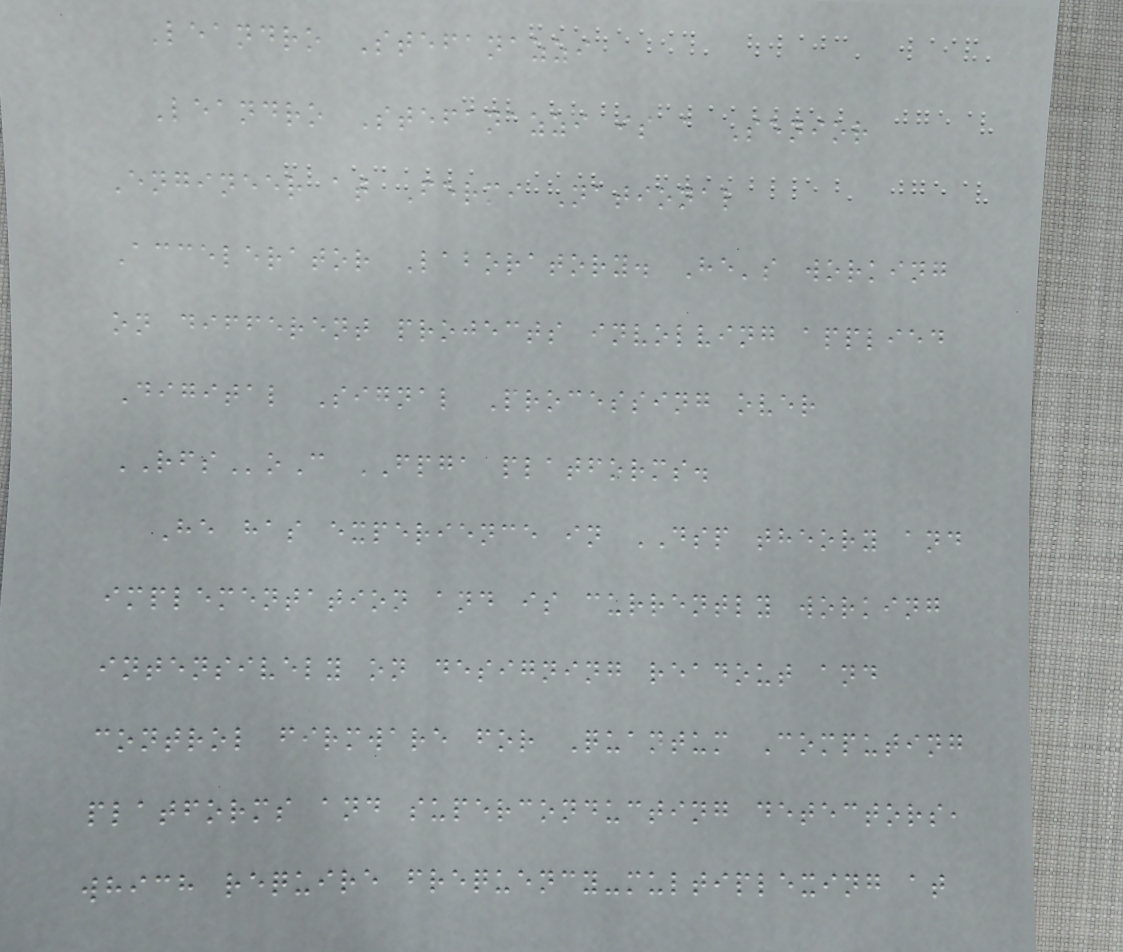Leandro Stefanazzi
Leandro Stefanazzi is a Senior
Engineer at Fermi National
Accelerator Laboratory. He's working
on different projects involving applied
Digital Signal Processing over
RFSoC FPGA platforms.
He has experience in DSP theory and
implementation and is currently working
intensively on designing readout and
control firmware for Quantum Computing
platforms and superconducting detectors,
which require frequency-multiplexing at
